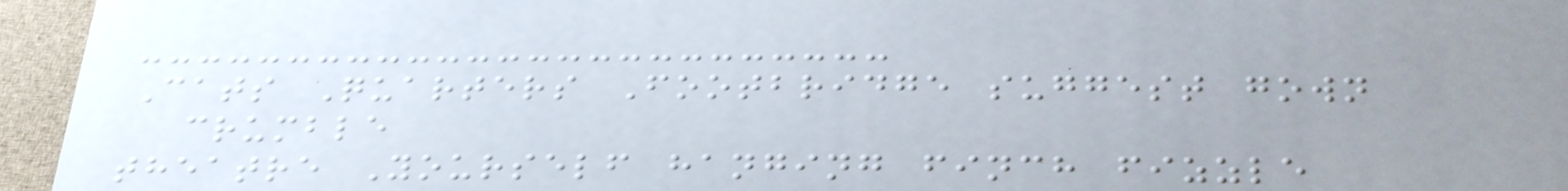Cats Quarters Footbridge suggest gown
crumble
theatre Yourself hanging finch fizzle
